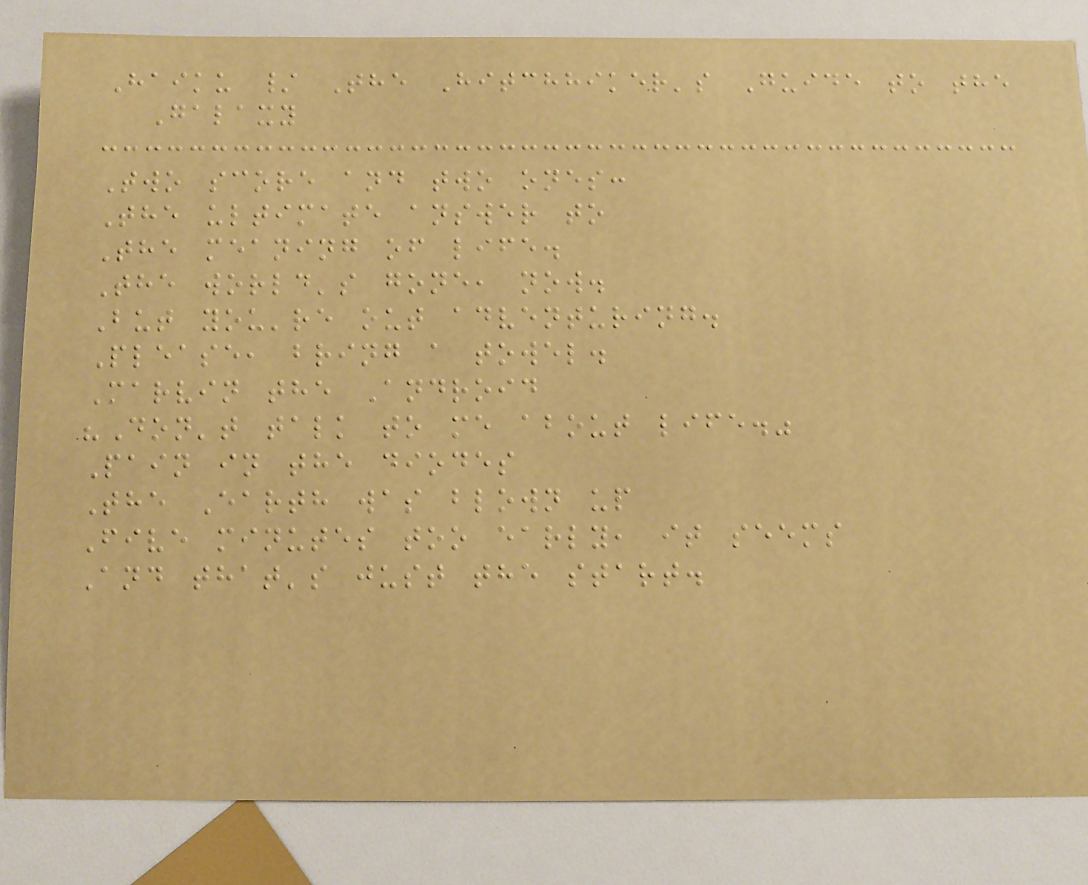Haiku / The Hitchhiker's Guide to the
Galaxy
Two score and two ones:
The ultimate answer to
The meaning of life.
The world's gone, now.
But you're out adventuring.
Please, bring a towel.
Marvin the Android
"Don't talk to me about life."
Pain in the diodes
The Earth was blown up
Five minutes too early, it seems
And that's just the start.
